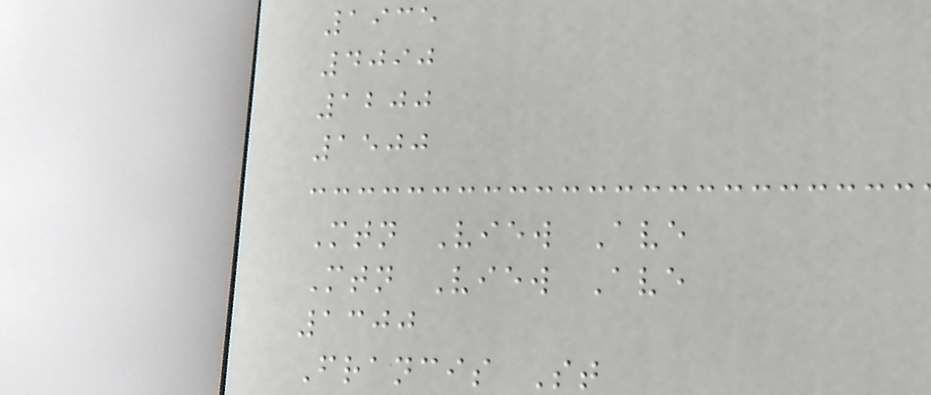1935
4090
1200
1500
Mtn View Ave
Mtn View Ave
1300
Francis St
